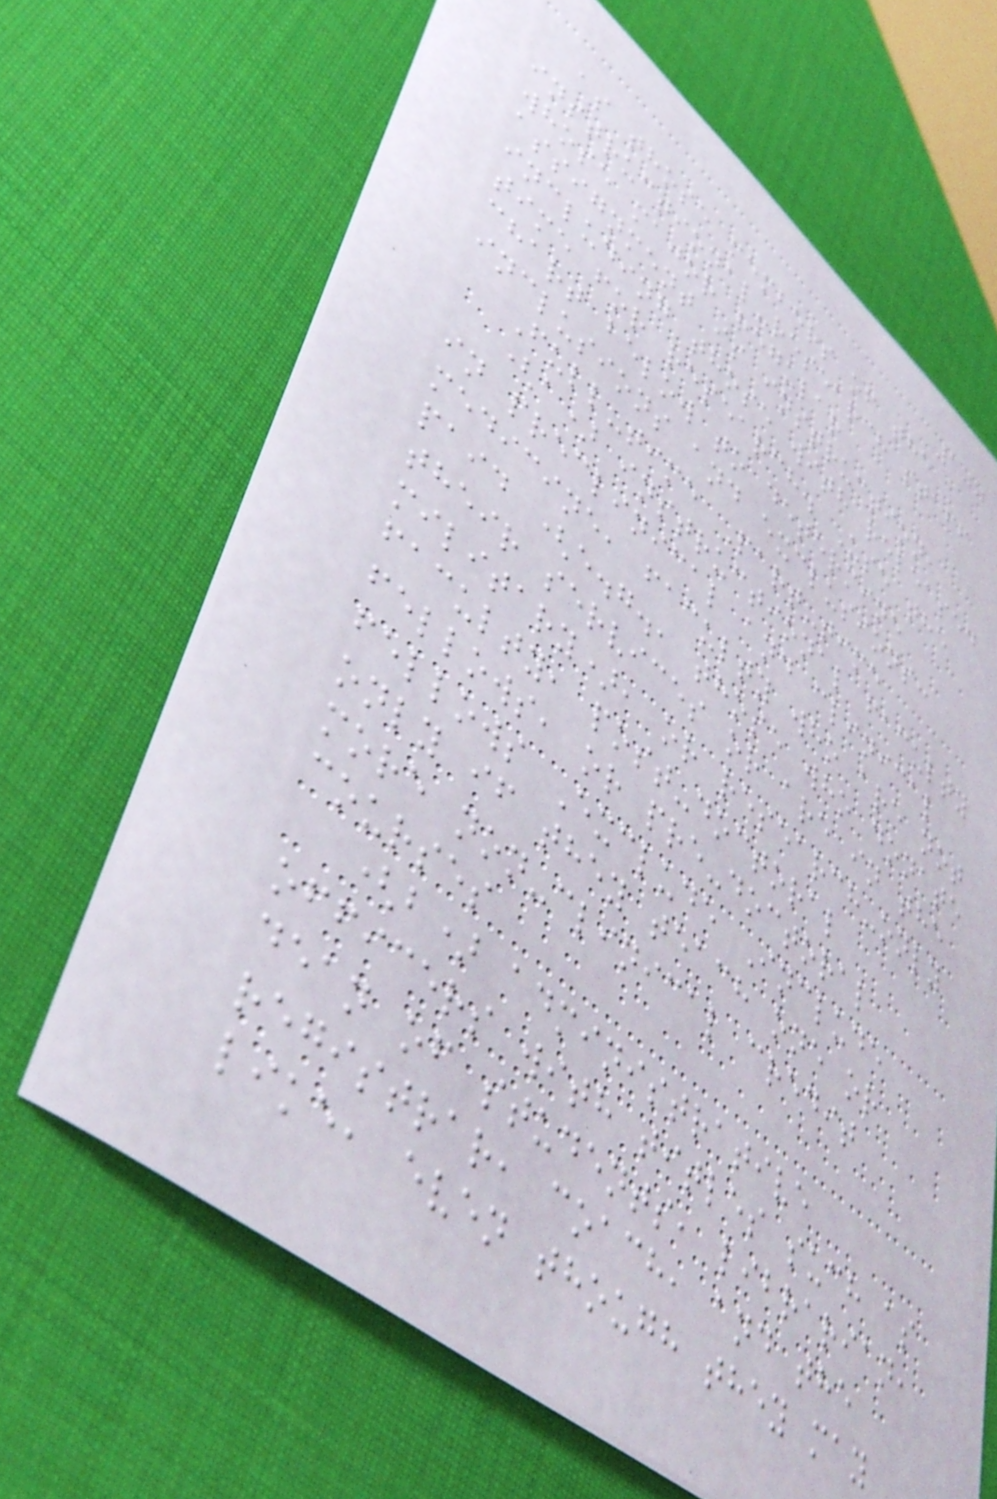100
as those members of the
instructional-research staff
whose major regular
assignment is instruction,
including those with released
time for research. Use the
chart below to determine
inclusions and exclusions:
Full-time Part-time
(a) instructional faculty
in preclinical and clinical
medicine, faculty who are not
paid (e.g., those who donate
their services or are in the
military), or research-only
faculty, post-doctoral
fellows, or pre-doctoral
fellows Exclude Include
only if they teach one or
more non-clinical credit
courses
(b) administrative
officers with titles such as
dean of students, librarian,
registrar, coach, and the
like, even though they may
